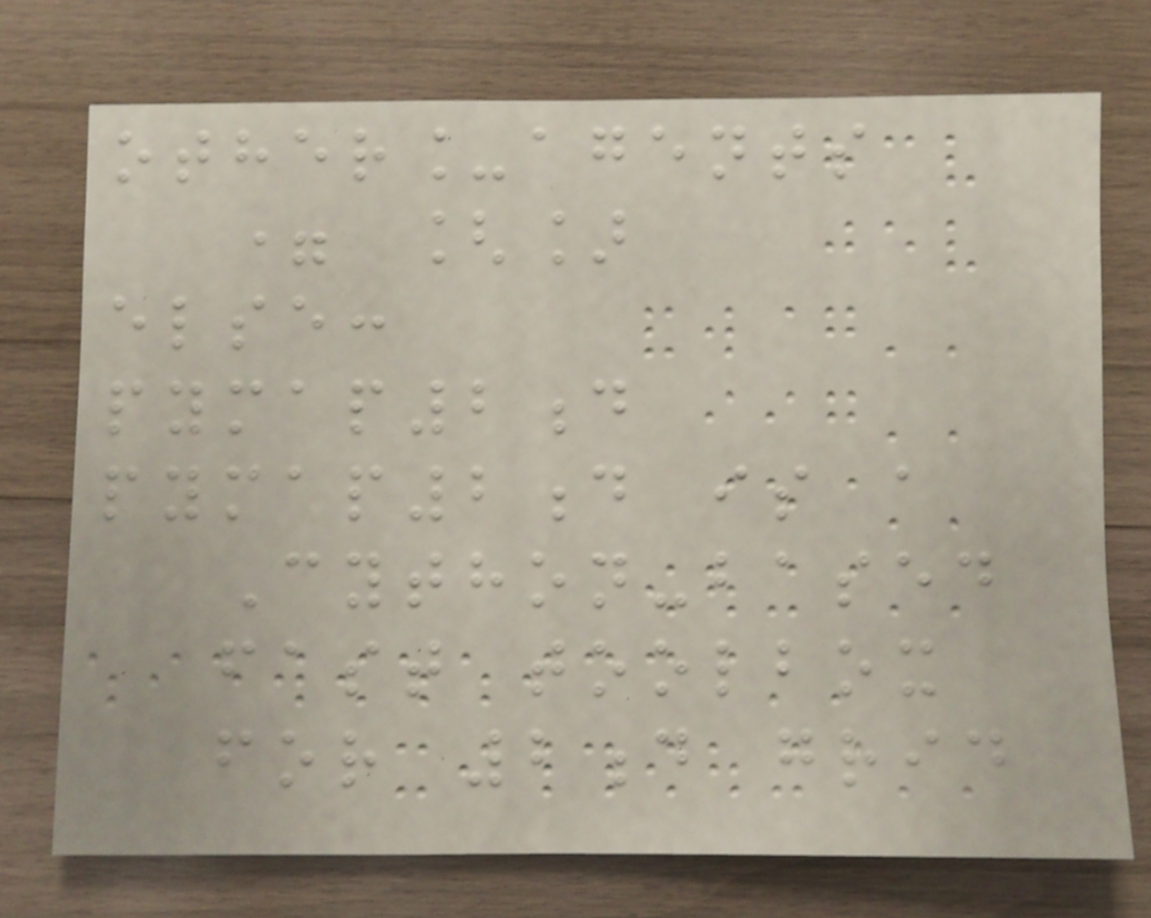other_agents
= []
else:
pymap2d
pymap2d is a
Cython-based
fast toolbox
for 2d grid
